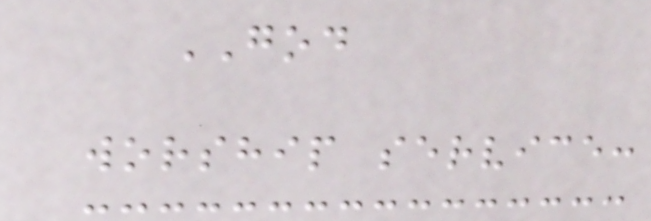GOD
worship service:
